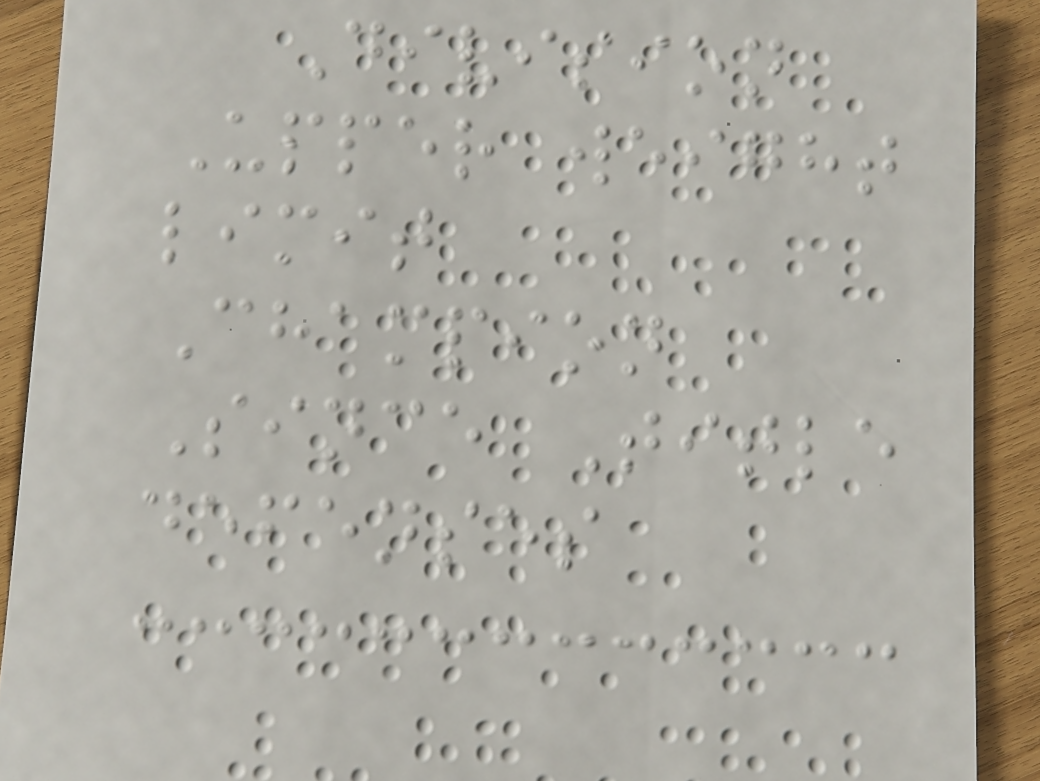Division
Upper weight
limit
Champion
Since Title
defenses
